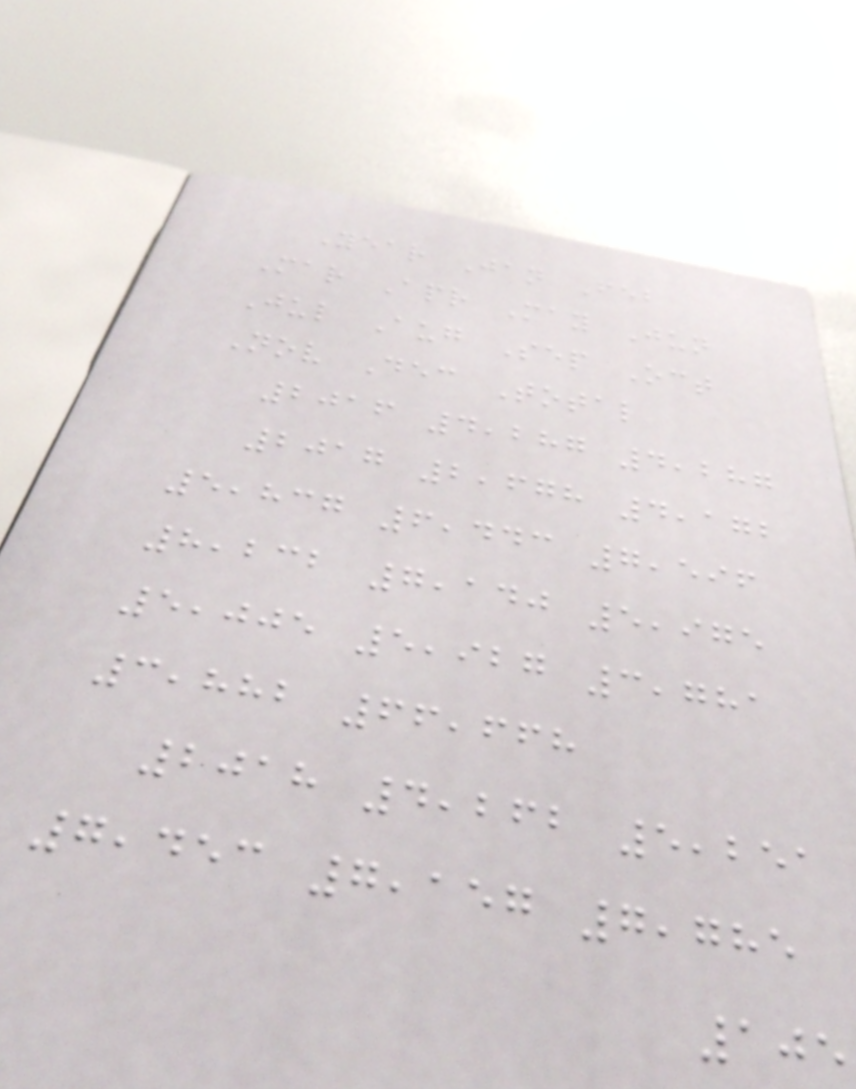Year Jan Feb
Mar Apr May Jun
Jul Aug Sep Oct
Nov Dec Total
2016 4,287 4,287
2017 2,678 4,172
5,837 6,443 7,596
8,232 7,140 5,975
5,005 5,927 3,781
3,882 66,668
2018 4,262 5,251
7,453 7,157 7,785
105
